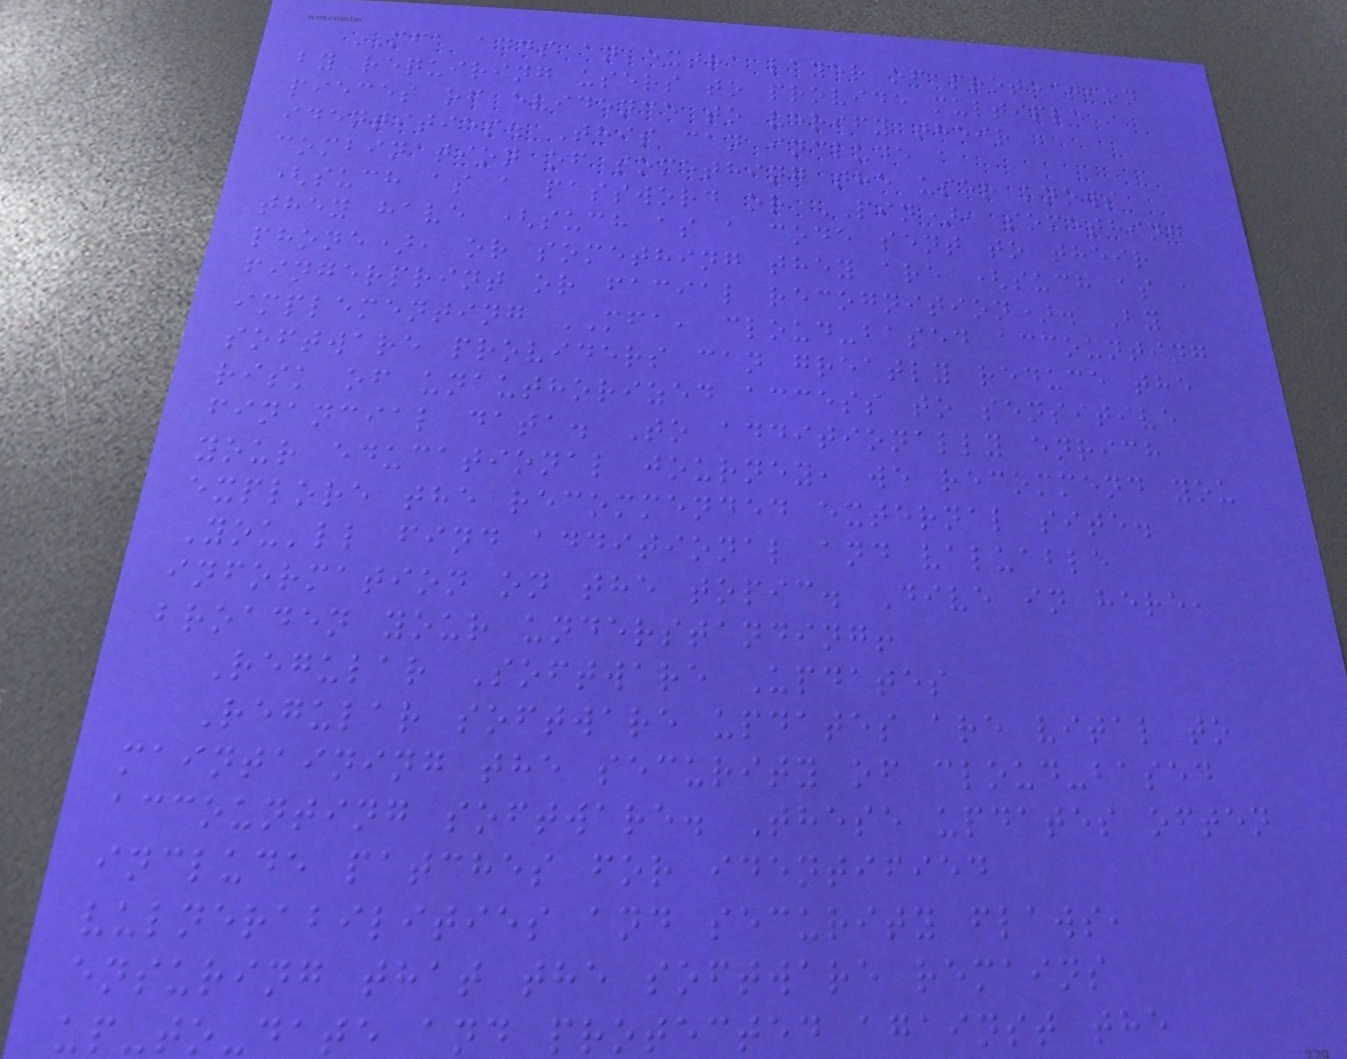MFA adds an extra layer of protection
by requiring users to provide multiple
pieces of evidence to verify their
identities. This can include a
combination of something the user knows
(such as a password or PIN), something
they have (such as a code sent to their
phone), or something they are (such as a
fingerprint or facial recognition). By
implementing MFA, cloud-based accounting
software providers can greatly reduce the
risk of unauthorized access to sensitive
financial data. To additionally enrich
your educational journey, we recommend you
explore the recommended external site.
You'll find additional and valuable
information on the topic. Dive in here,
broaden your understanding!
Regular Software Updates
Regular software updates are vital to
maintaining the security of cloud-based
accounting software. These updates often
include patches for identified
vulnerabilities and security flaws,
ensuring that the software remains
up-to-date and protected against the
